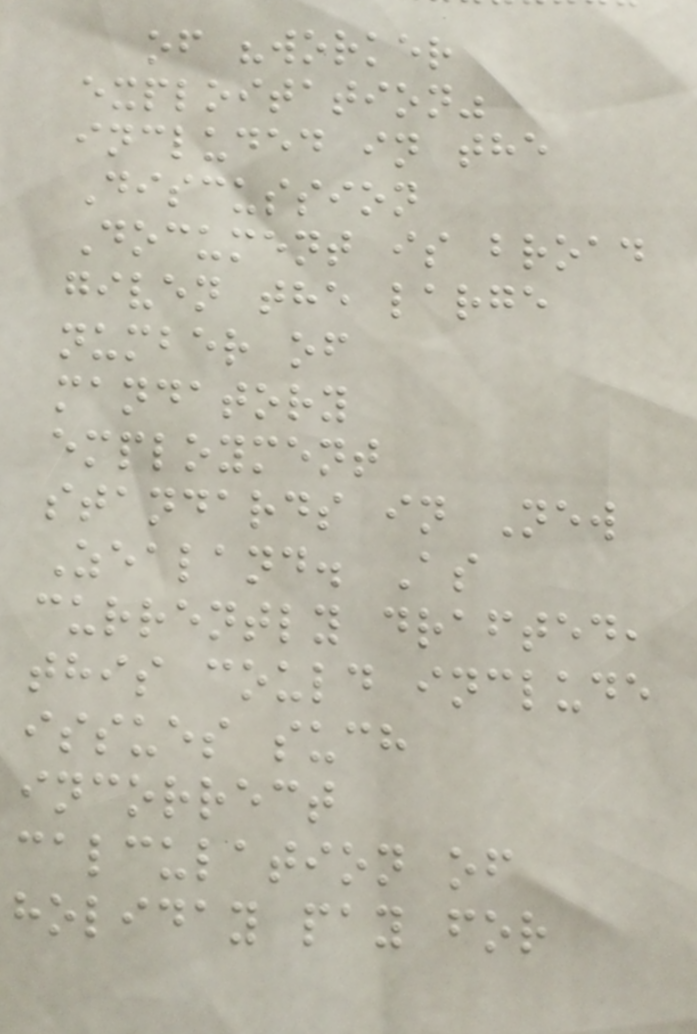of "worker
exploitation"
included in the
Discussion
Document is broad
given the large
number of
mandatory
employment
standards in New
Zealand. As
currently drafted,
this could include
issues such
incorrect
calculation of
holiday pay for
